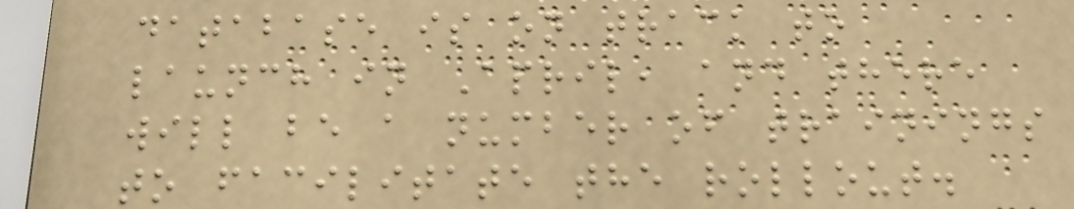database is on track to
launch in April, and there
will be a number of trainings
to facilitate the rollout.
